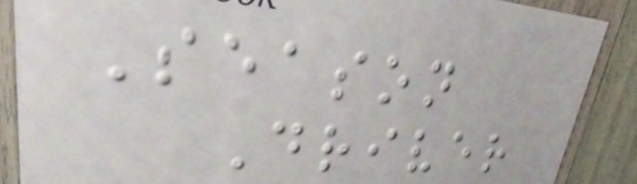Season
Driver
